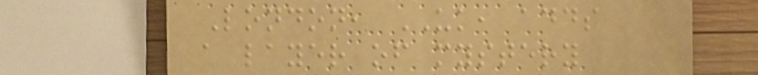London, UK, adds
a layer of mystery
